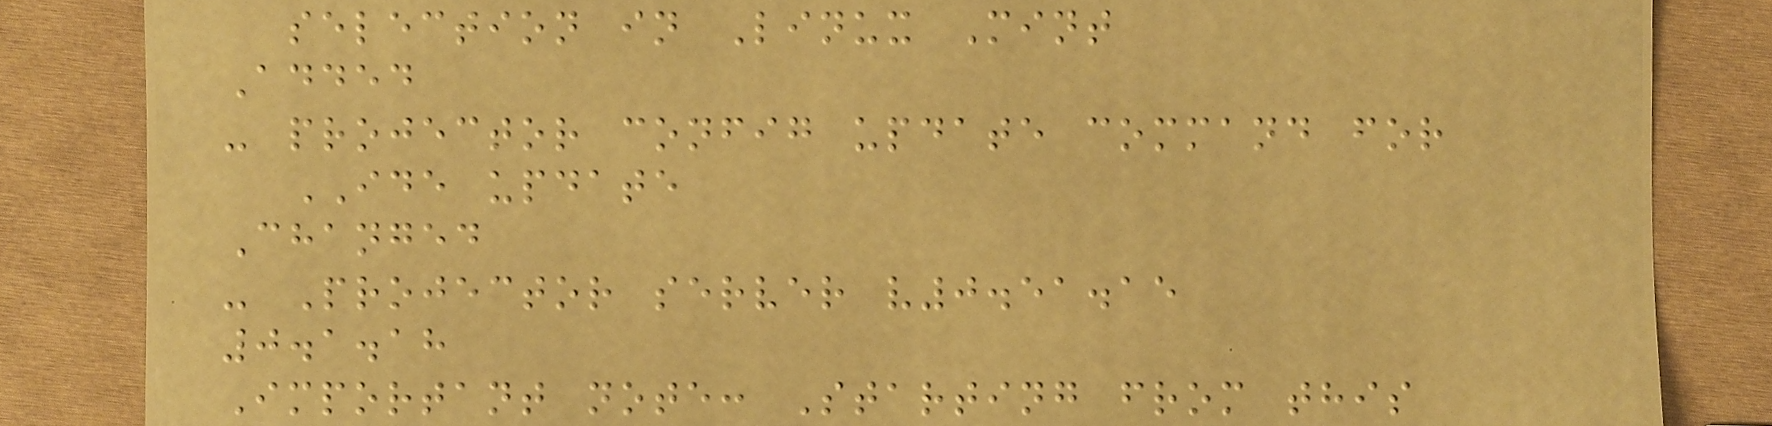selection in Linux Mint
Added
- projector config update command for
IDE update
Changed
- Projector server v0.51.15
0.1.18
Important note: Starting from this
